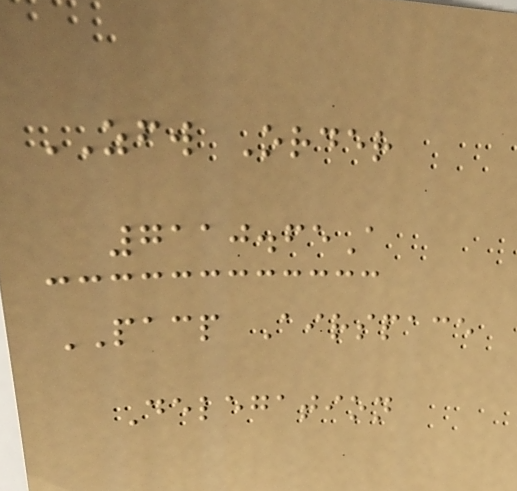ZFW Order
7110.65A
PACP Airspace
Delegation
